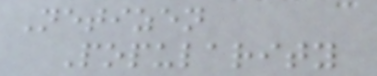Netizen
Popularity
